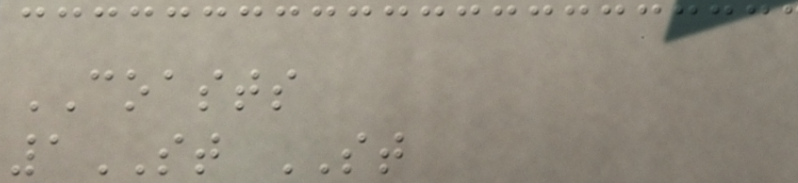COASTS
1ST ST
